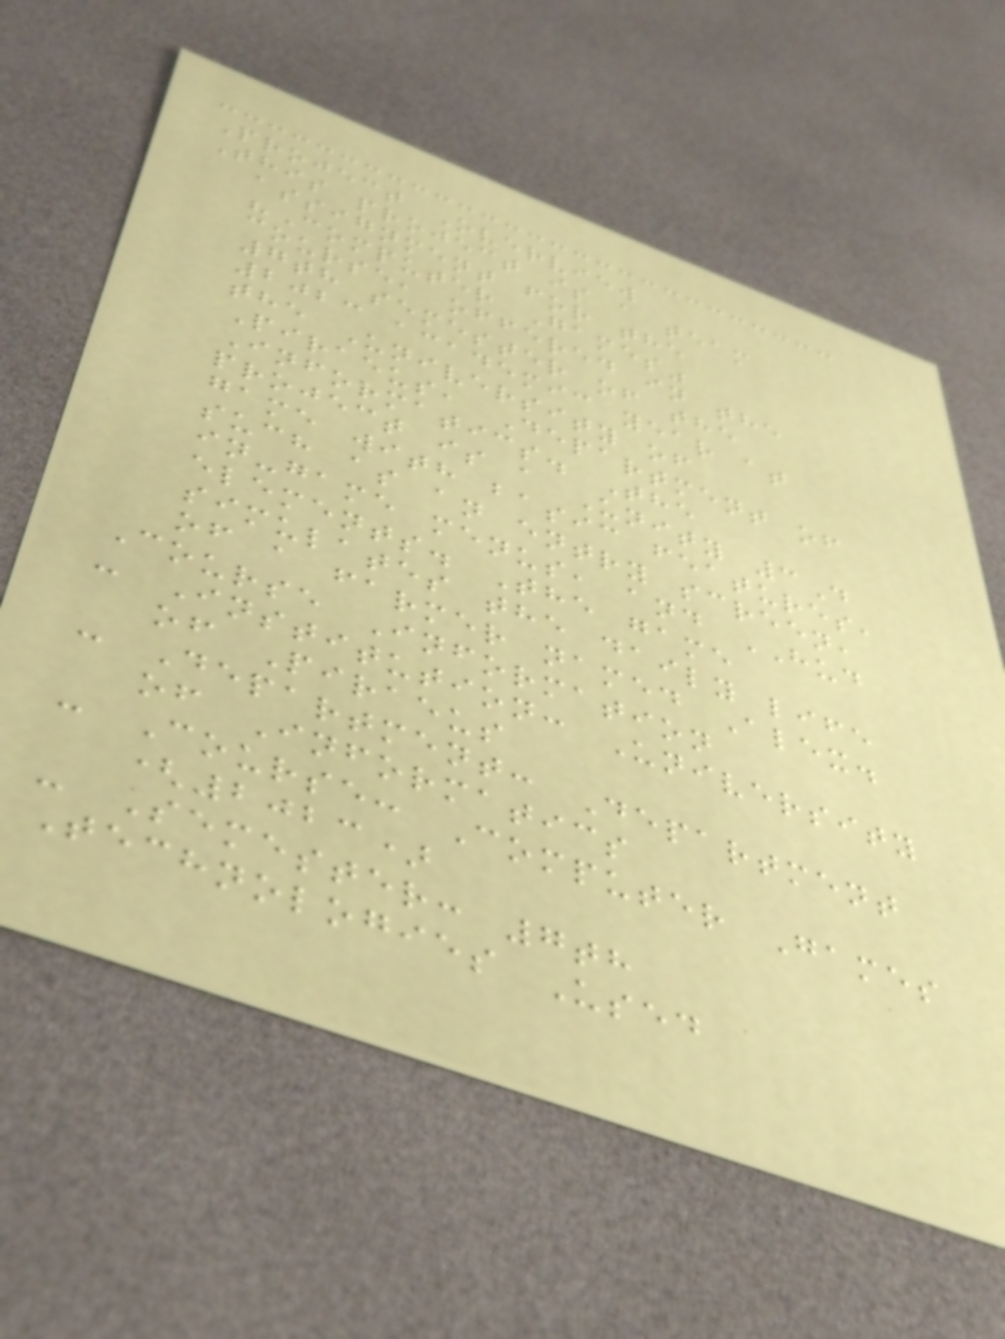Project Overview
This project is a team
assignment for the
"Computer Games"
course, offered in the
7th semester of the
2023 academic year at
the University of
Piraeus, Department of
Informatics. The
project is a Unity 3D
game with basic features,
such as an entry screen,
in-game menus, and HUD
elements. The game
simulates the daily life
of a farmer named Alex.
Course Information
- Institution: University
of Piraeus
- Department: Department
of Informatics
- Course: Computer Games
(2023)
- Semester: 7th
Technologies Used
